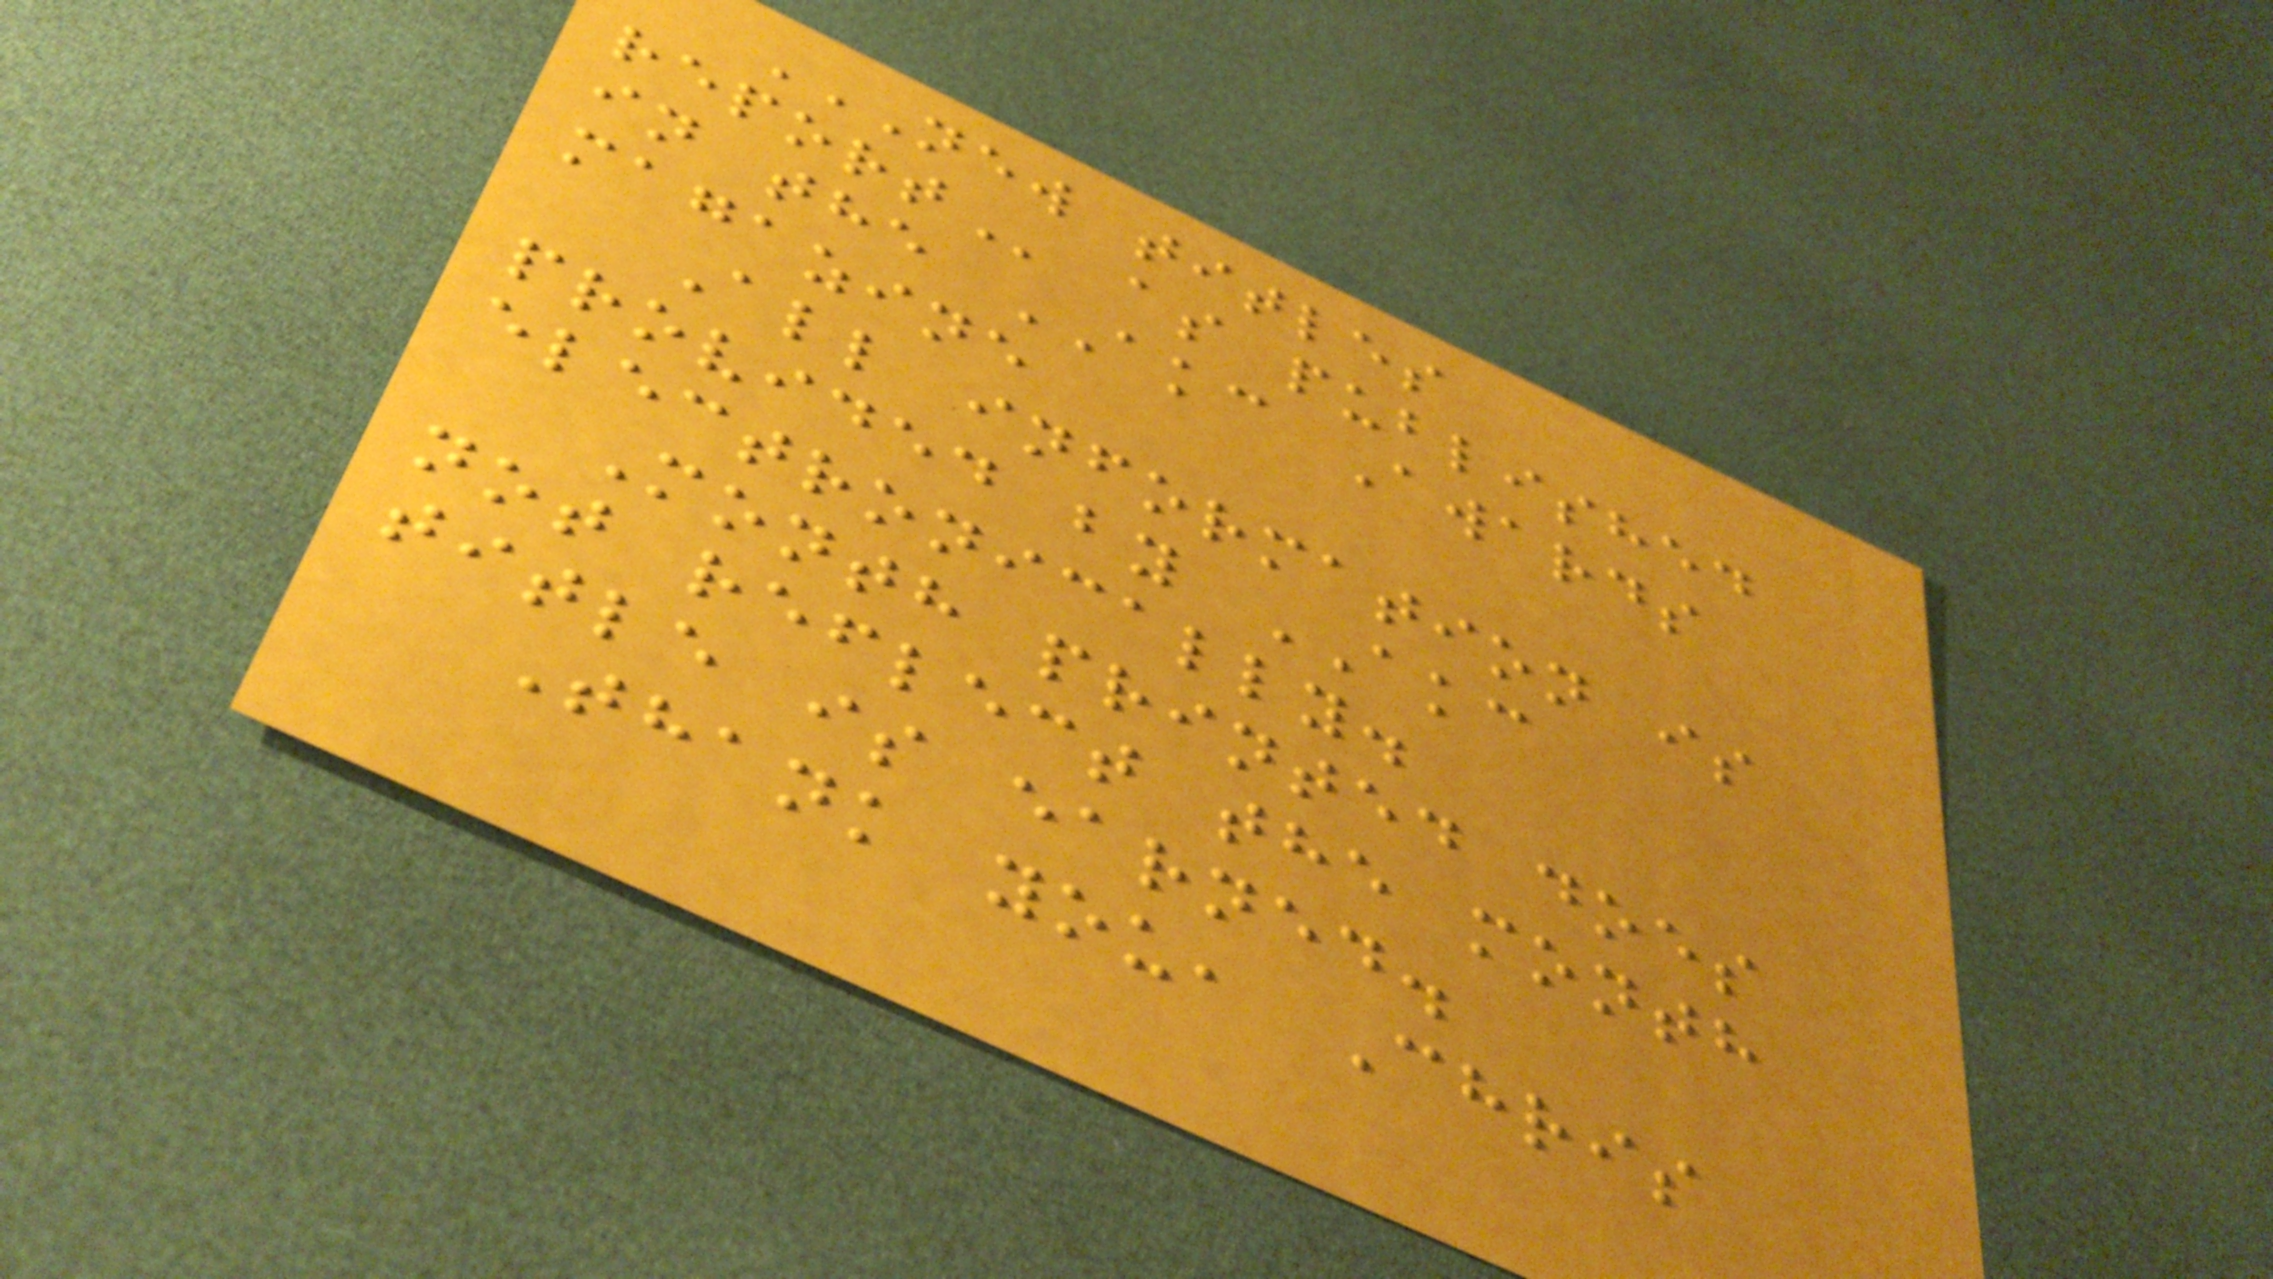NEW TITLES
REPORT as published
in the AKC Awards
magazine
All information is
provided by AKC
electronically.
Month printed does
not reflect the month
title is earned.
Thank you, Chris
